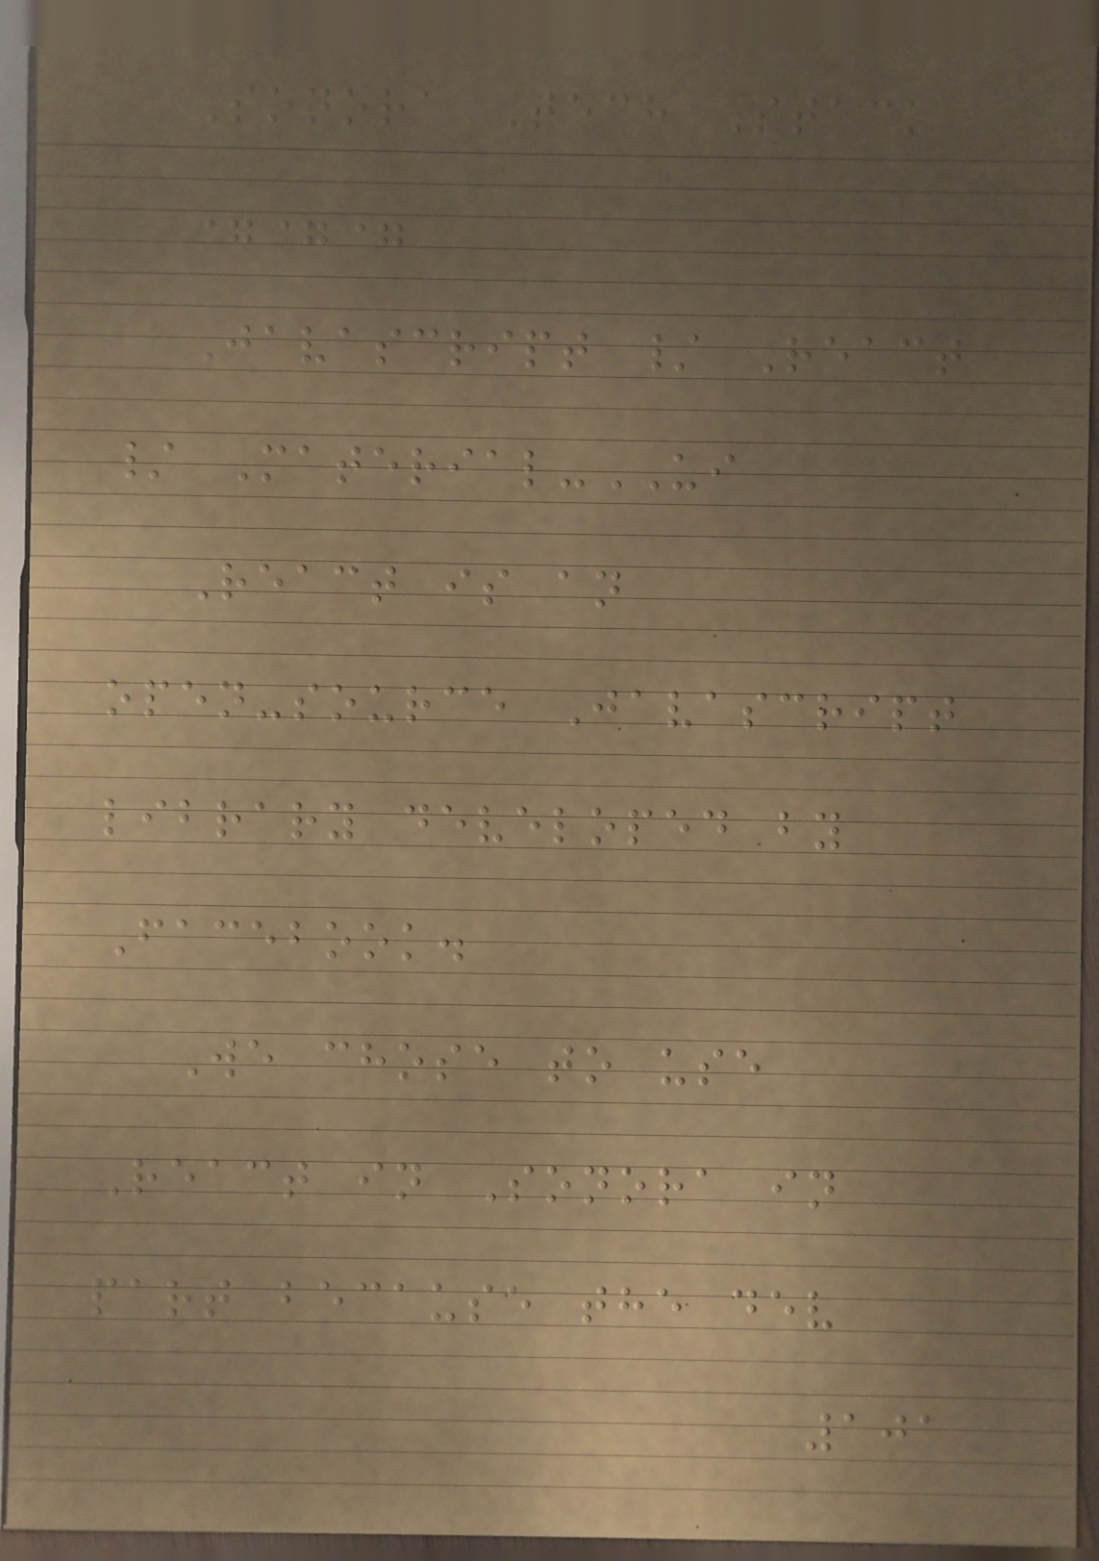Sonora Tech Stack
===
Javascript / React
/ Material-UI
React is an
open-source Javascript
library developed by
Facebook.
We chose to use
React in Sonora in
part because the dev
101
